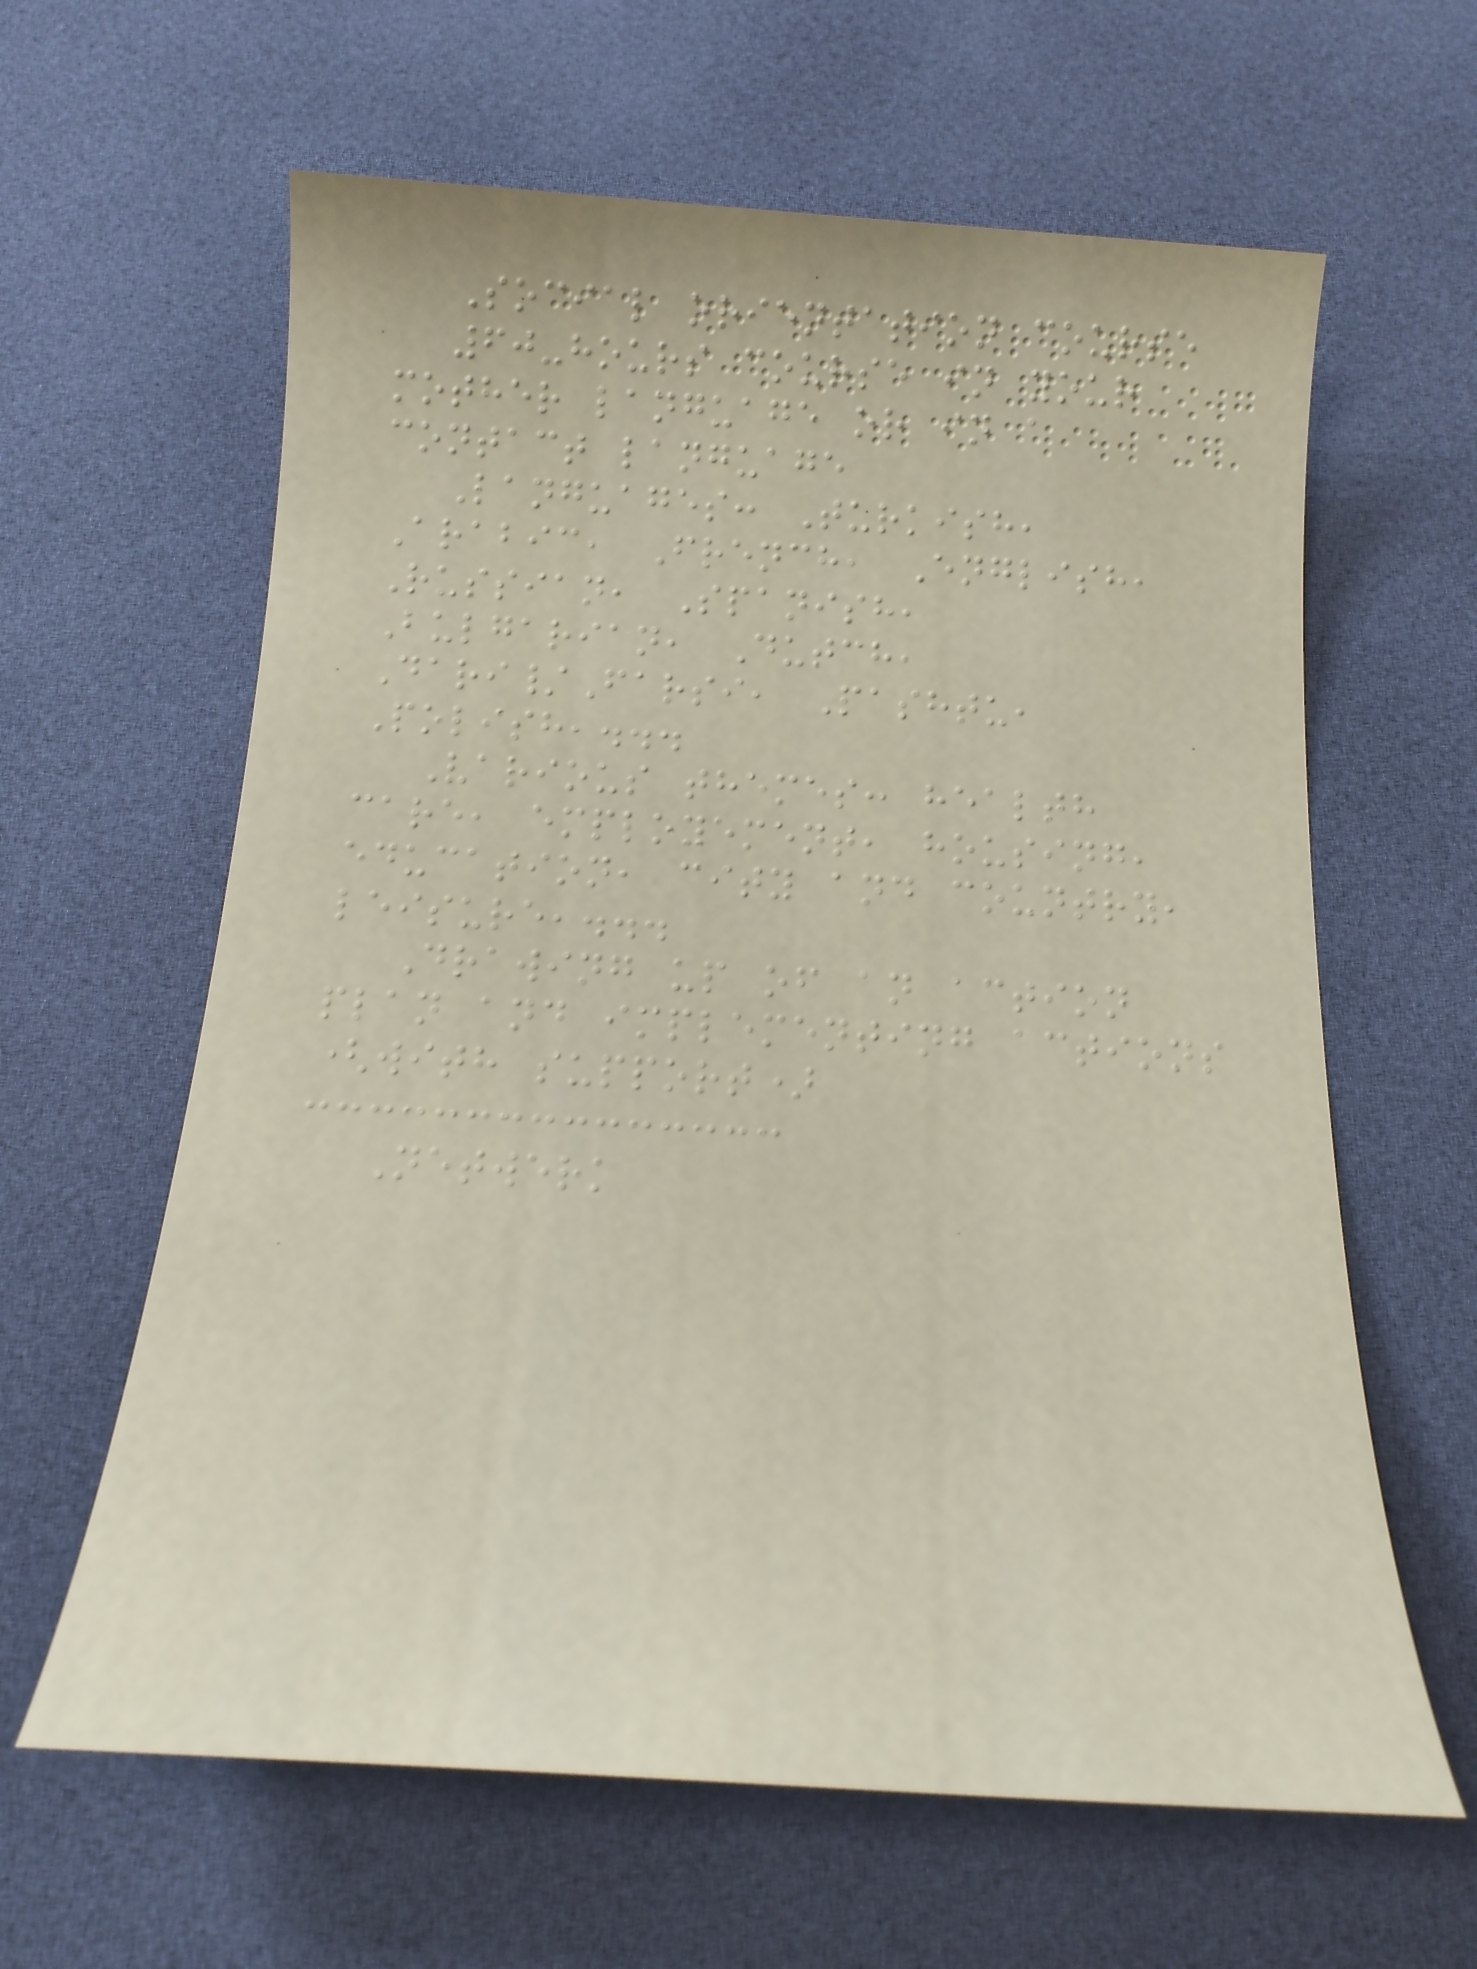Social orientation course
60-hours course in your
mother language or in a
contact language
Languages: Turkish,
Arabic, French, English,
Russian, Spanish,
Bulgarian, Dutch,
Dari/Farsi, Pashtu,
Polish,...
Various themes: health
care, employement, housing,
education, city and country,
leisure,...
Drawing up of an action
plan and implementing actions
(with support)
Netwerk
